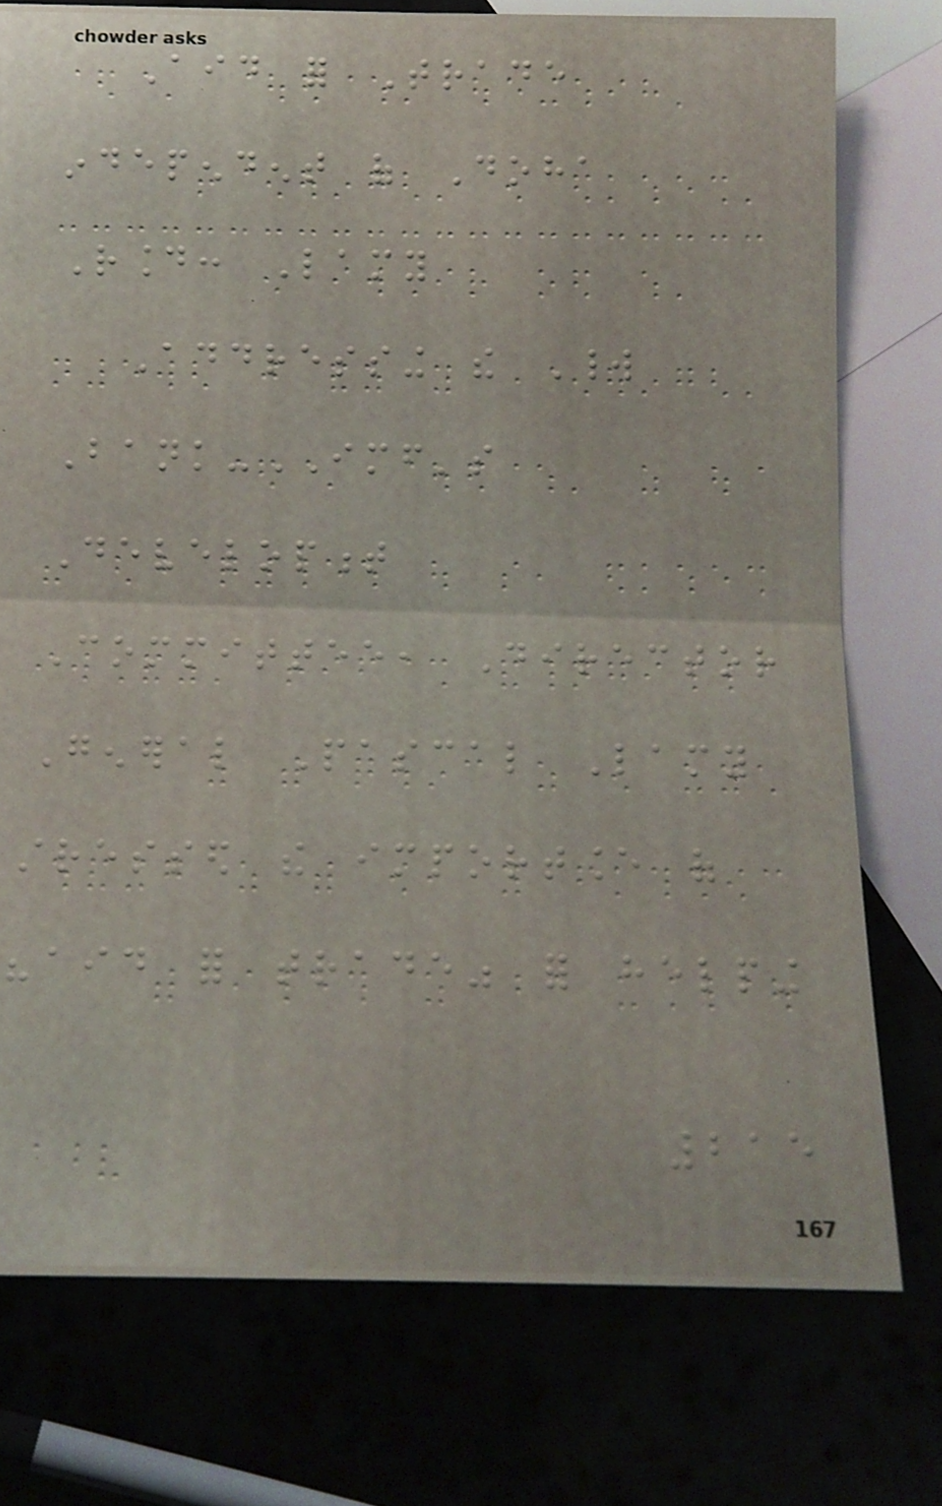Aid for Trade
independent of Doha
Round: Lamy
Addressing the World
Bank-IMF's
Development
Committee, Director
General Pascal Lamy
stressed the importance of
"aid for trade" for helping
215
